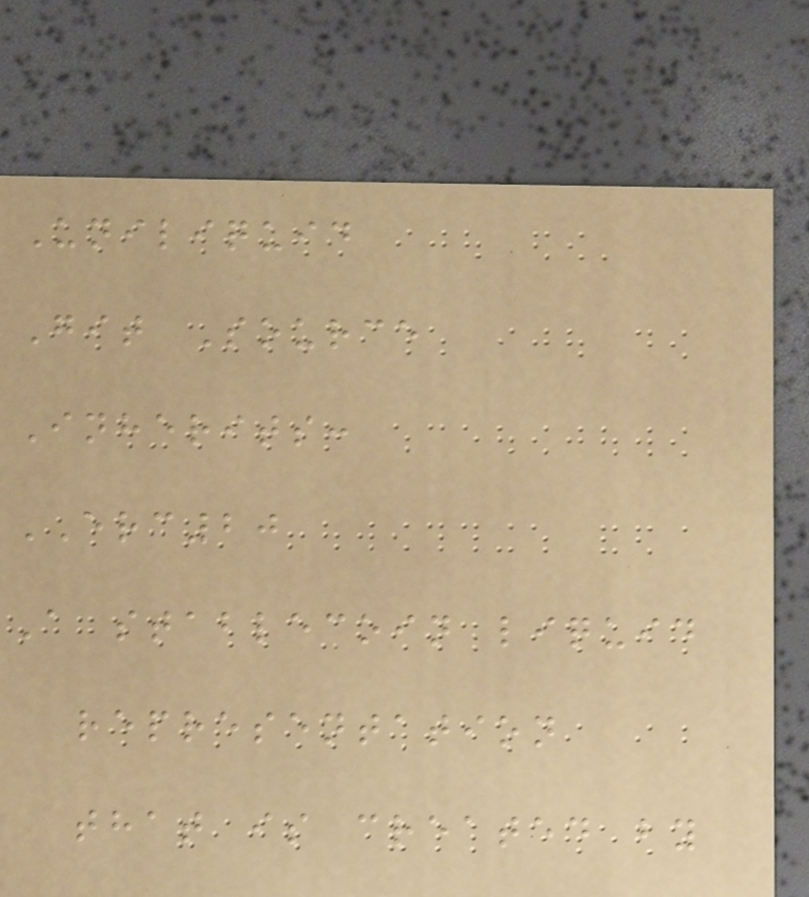Uniliquid
Git Source
Inherits:
ERC20
A stablecoin liquid
representation
that is created by
